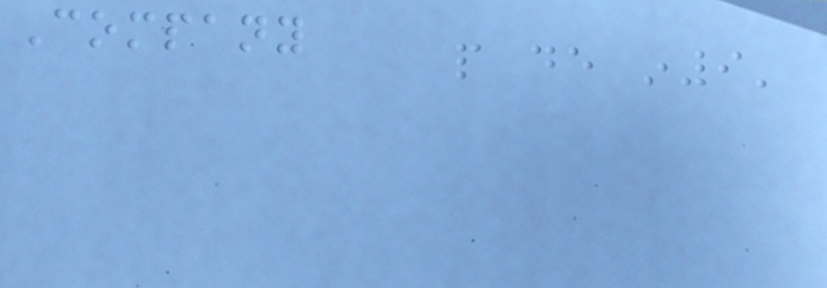Company
